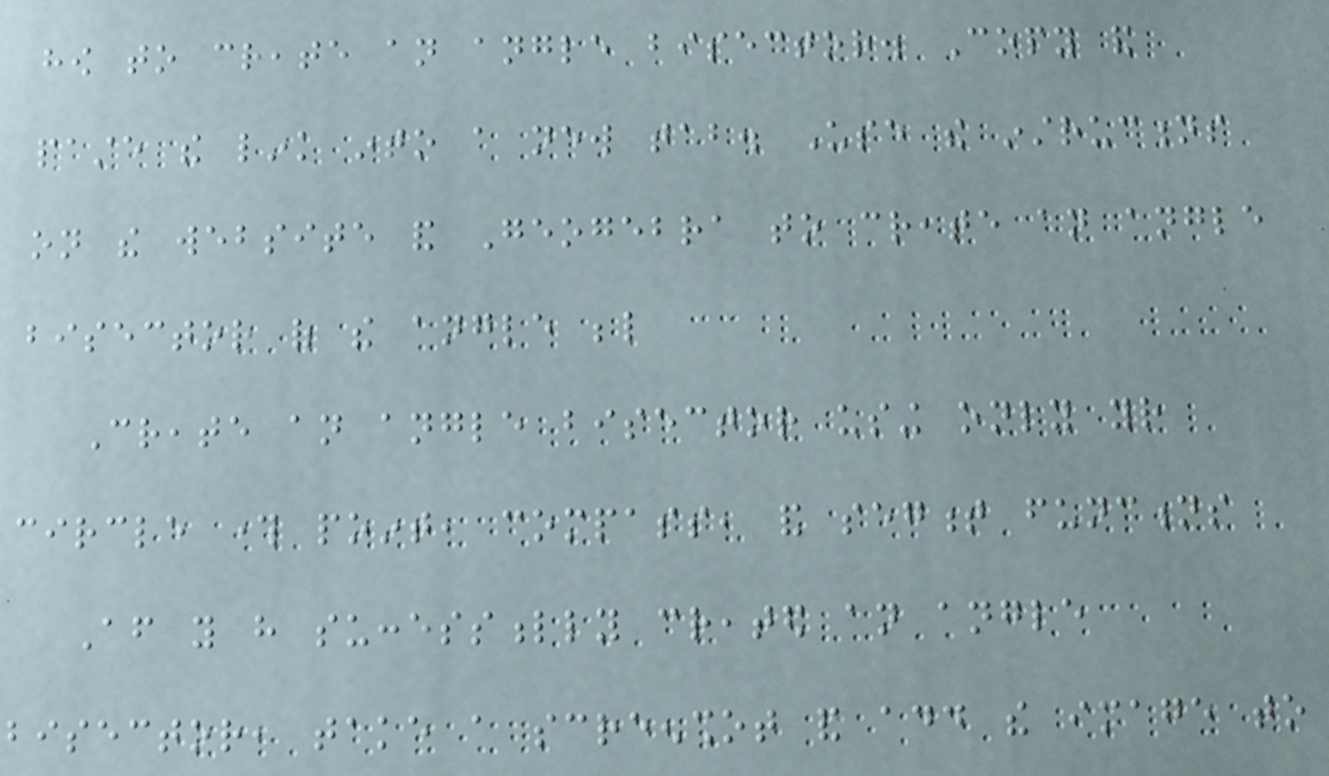how to create an angle bisector. Copy and
paste the link into a new tab. Use the instructions
on the website and Geogebra to create an angle
bisector of the angle below
Create an angle bisector using only your
circle through point, compass, and segment functions
After you have successfully created an angle
bisector, take a screenshot and add the image to
